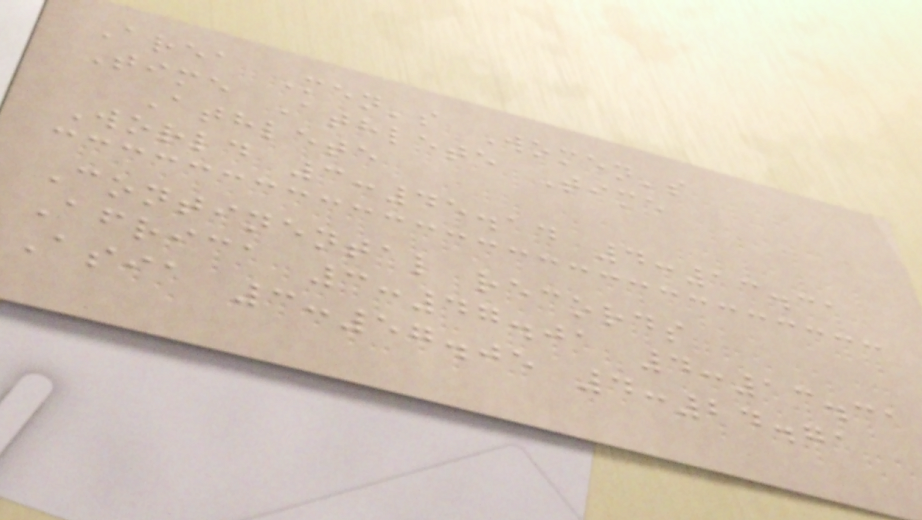Area Men's Women's
Time Athlete Time
Athlete
World 3:45.14 4:13.31
Continental records
Africa 3:47.01 4:13.31
Asia 3:57.05 4:24.71
